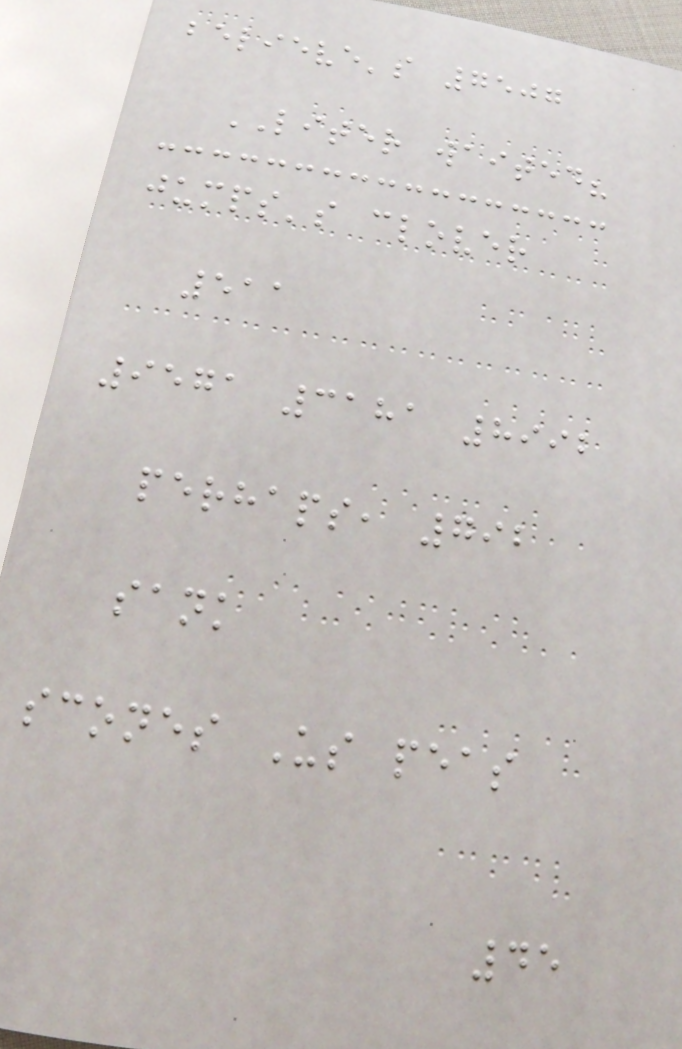believe's 7507
LITER waited?
jumps's clover
511
9571 3181 8992
perhaps, 792
sank
scones Us peas
45
